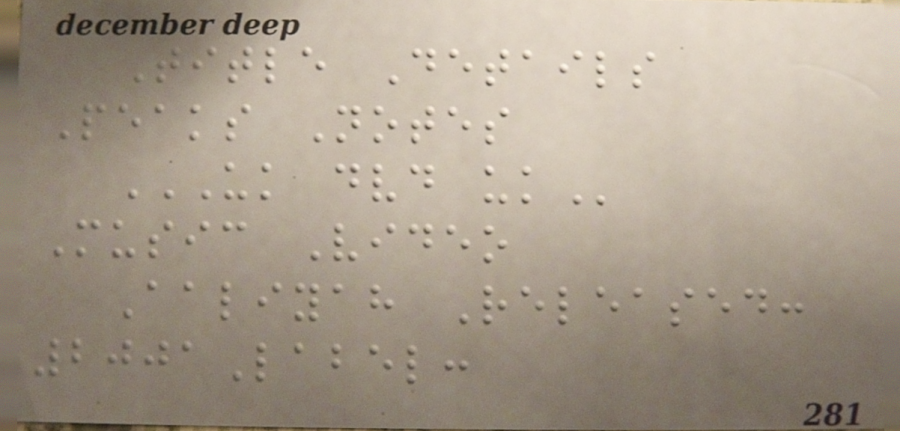Title Details
Peaks Notes
UK DVD UK
Music Video
Aaliyah Released:
2001Label:
